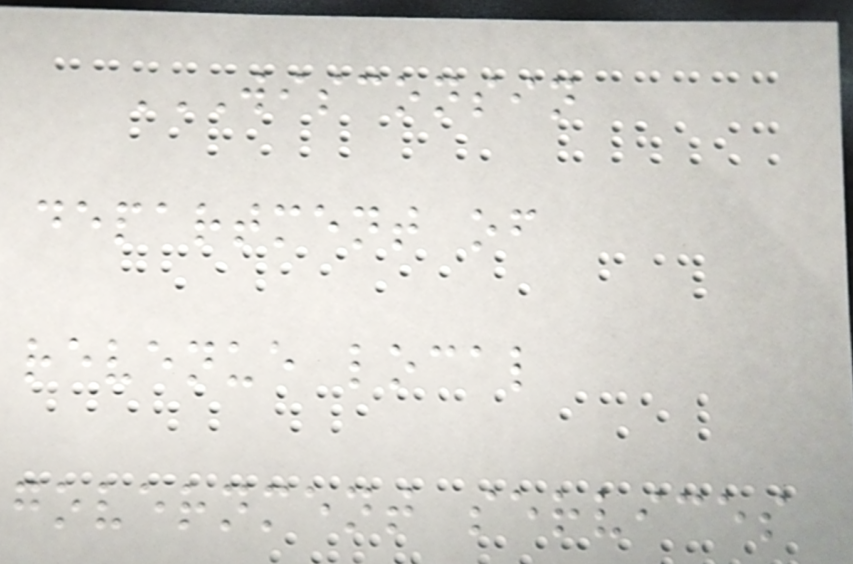WISCONSIN
DEPARTMENT OF
REVENUE LOCAL
GOVERNMENT SERVICES
